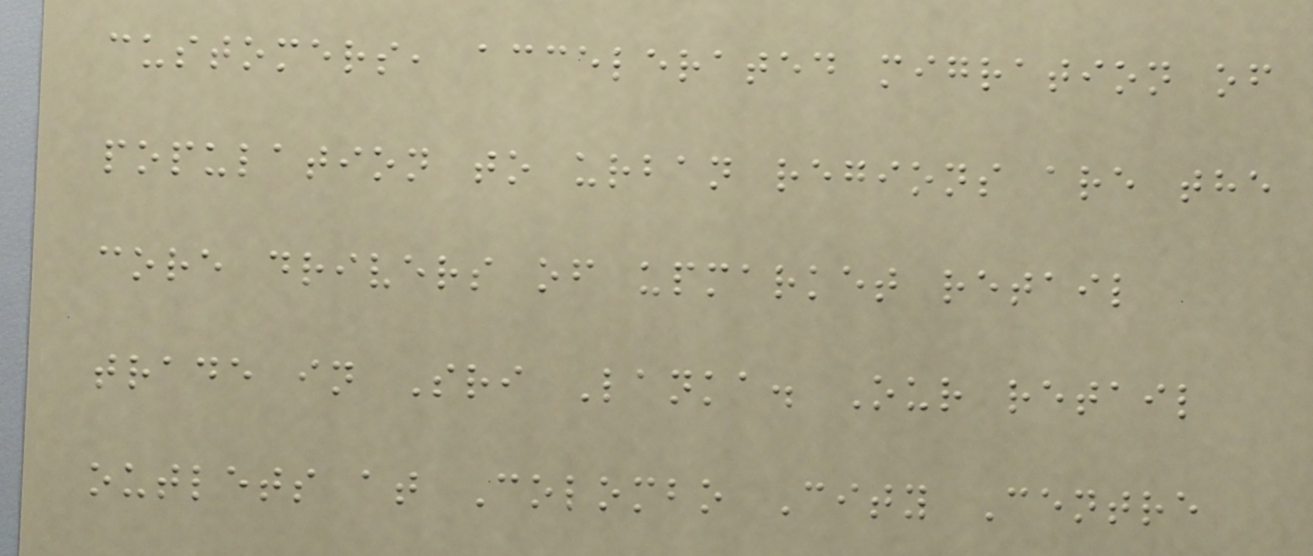customers, accelerated migration of
population to urban regions are the
core drivers of upmarket retail
trade in Sri Lanka. Our retail
outlets at Colombo City Centre
